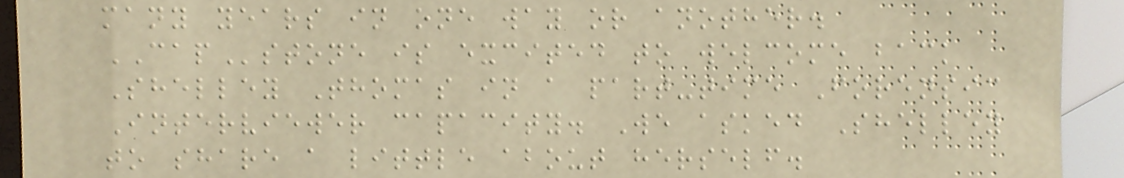many years in one way or another.
CAPstone is excited to welcome back
Shelley Thomas in a part-time Forensic
Interviewer capacity. We asked Shelley
to share a little about herself.
